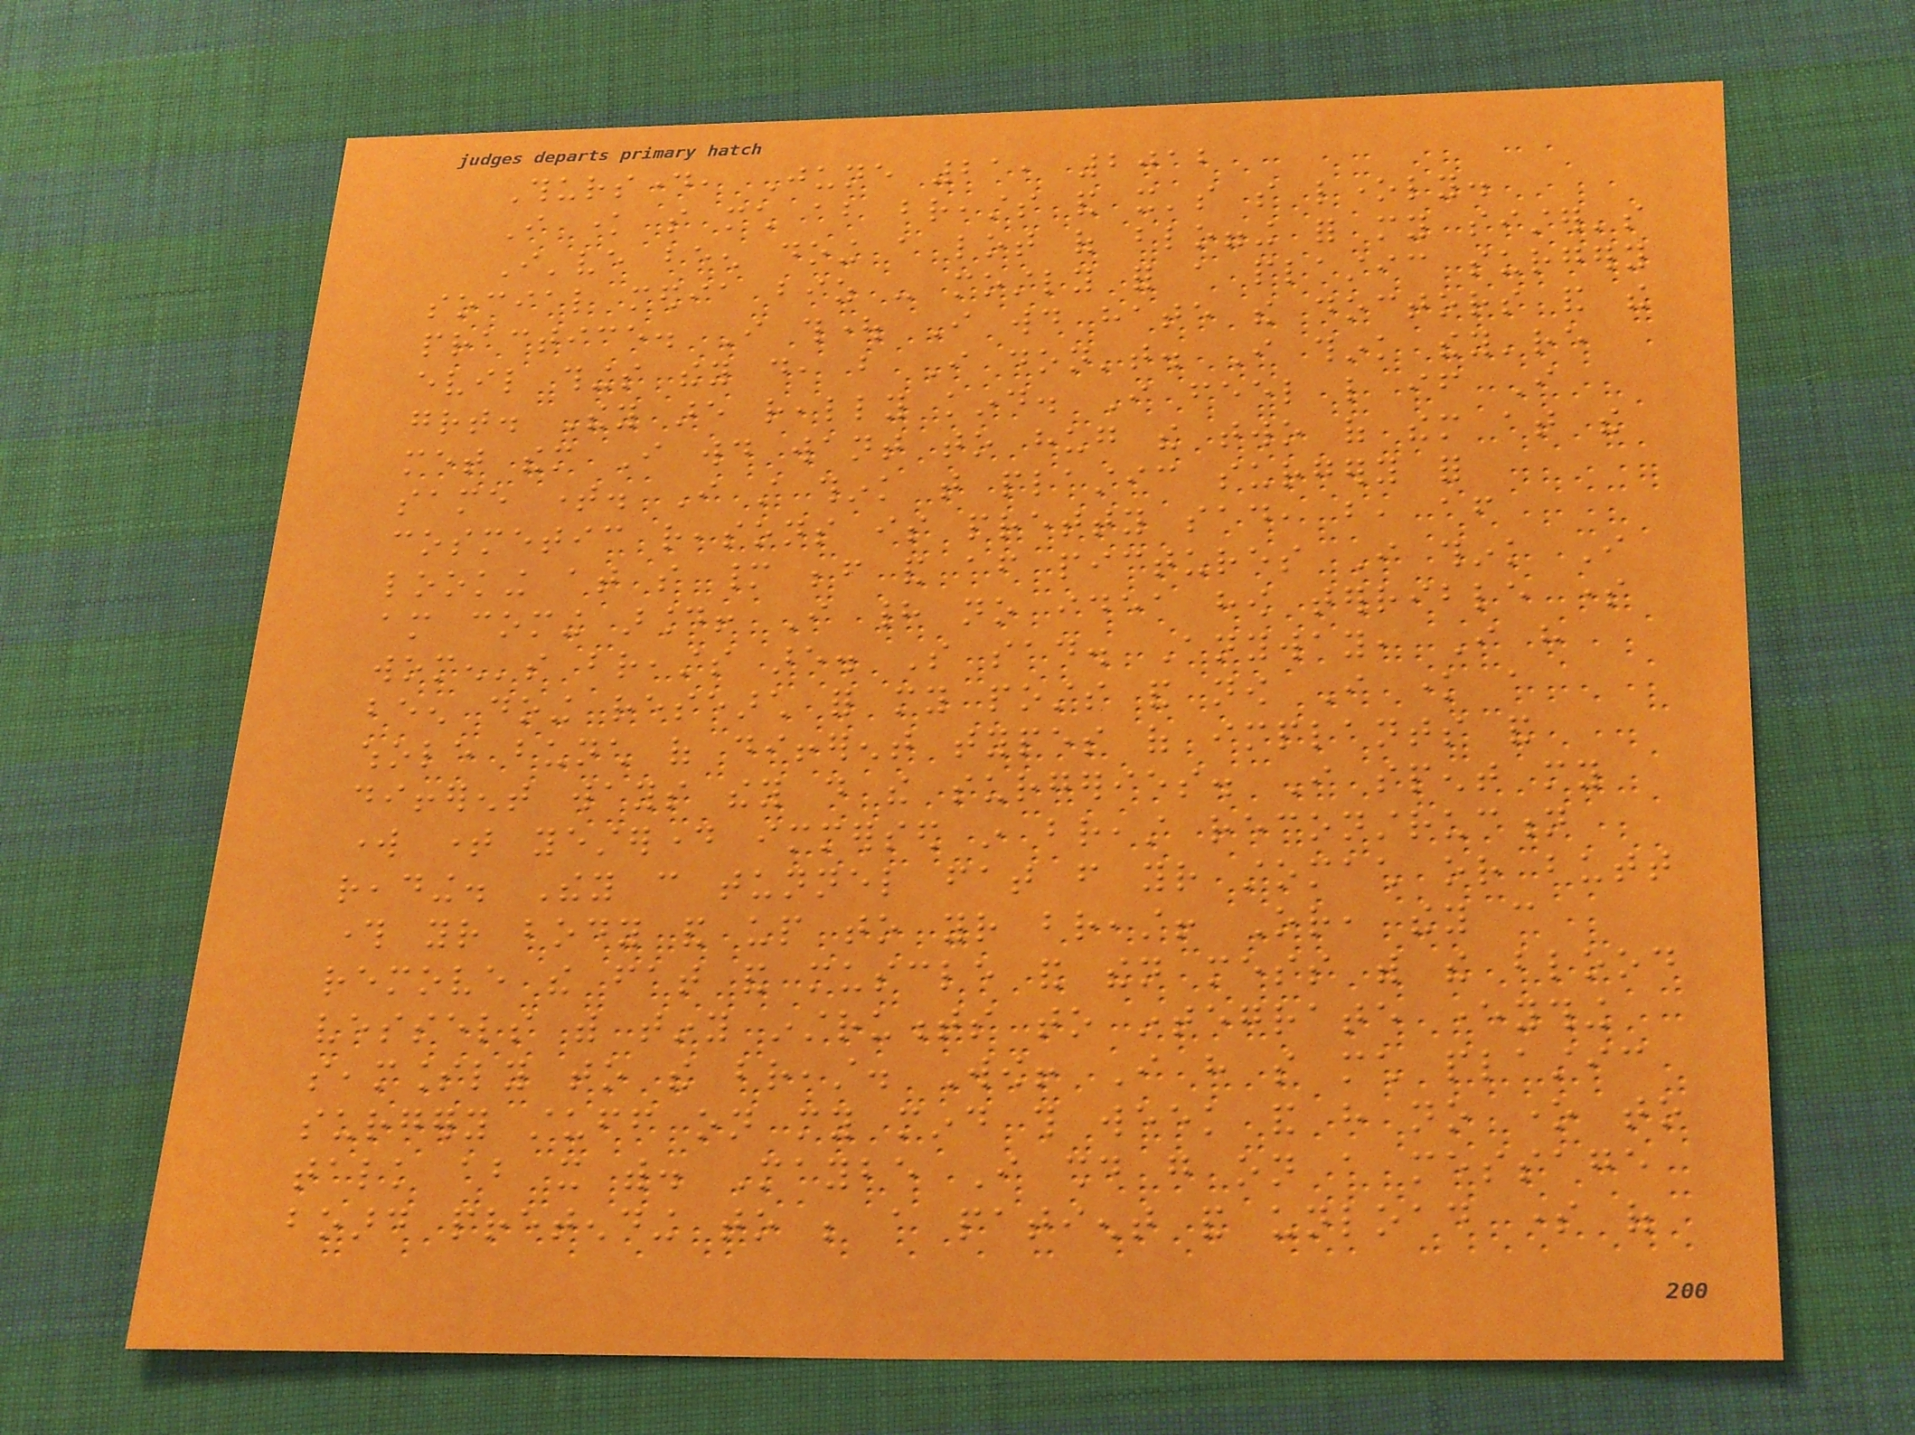Thursday, June 21, 2012
I know so much about breasts and it's so lonely.
I've been doing a lot of blogging for my sister's
social media biz - mostly for a plastic surgery
practice. I thought I would hate the doctors and the
evil things they do, but I don't. I think they're
great. They are really kind. I feel like if I
met them I would want to hug the two of them at the
same time. I still think that plastic surgery for
cosmetic reasons is pretty sad, but, after
looking at so many before and after pictures I think I
am coming around! I had no idea how terrible some
women's breasts are. So sad. Anyway, I have
been doing research for my posts and now I know a
whole bunch of different types of implants and
different ways they do the surgeries. I spent my
work time yesterday immersed in breast reconstruction
reading. They can tunnel fat from your stomach or butt
through your body and up to your breast! Or, they can
remove the fat and muscle and then mess with the blood
vessels with tiny instruments to integrate everything
seamlessly to the breast. Wow! I have so much plastic
surgery stuff on my mind this week and have no one to
talk about it with. Maybe I should go on a message
board pretending to be a patient and unload some of
